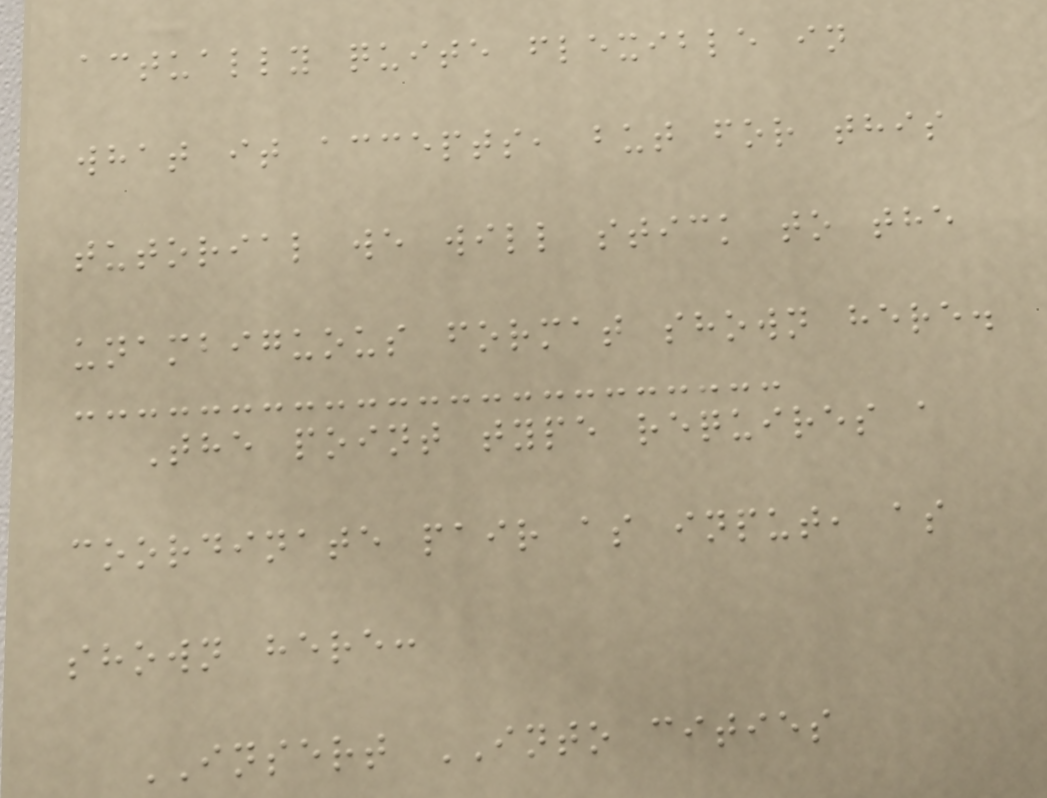actually quite flexible in
what it accepts, but for this
tutorial we will stick to the
unambiguous format shown here.
The point type requires a
coordinate pair as input, as
shown here:
INSERT INTO cities
